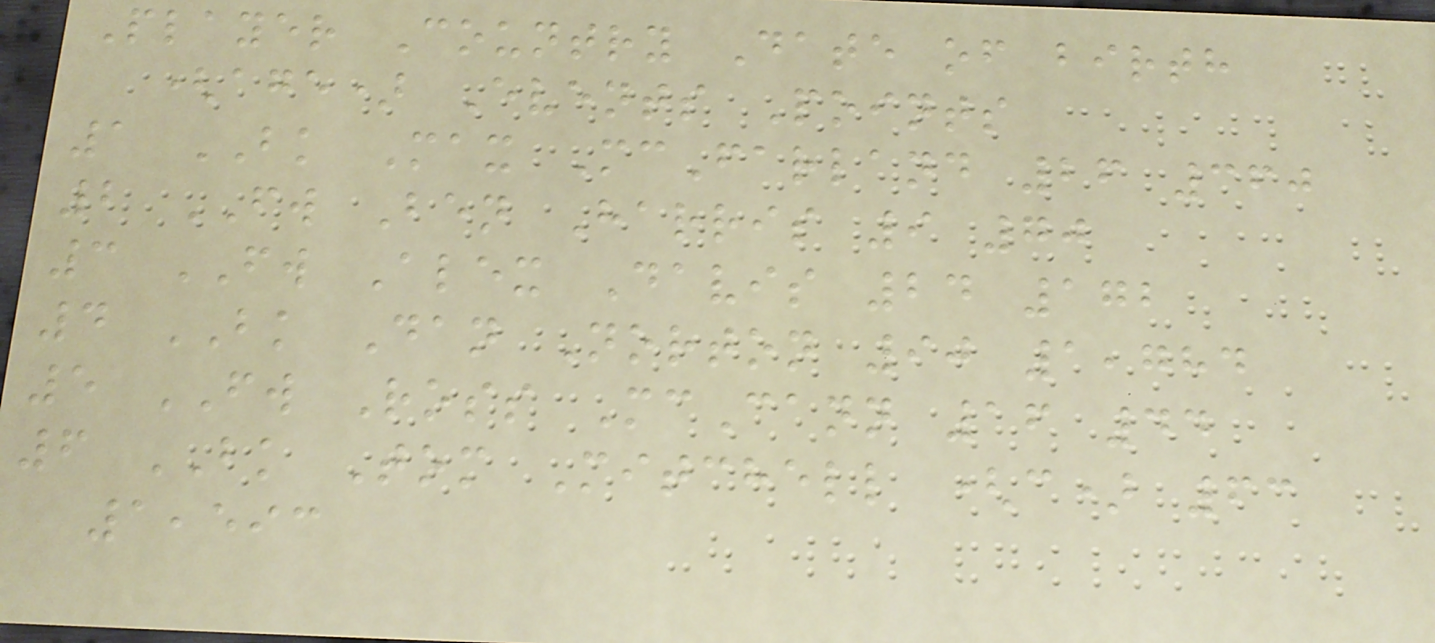Player Country Date of birth
(age) Events Points
1 BK Max McFarland 26 360
2 FW Ben Harris 9 70
3 FW Alex Davis 24 172
4 BK Dan Norton 90 1,784
5 FW Ross McCann 16 44
6 BK Tom Mitchell (c) 63
1,593
